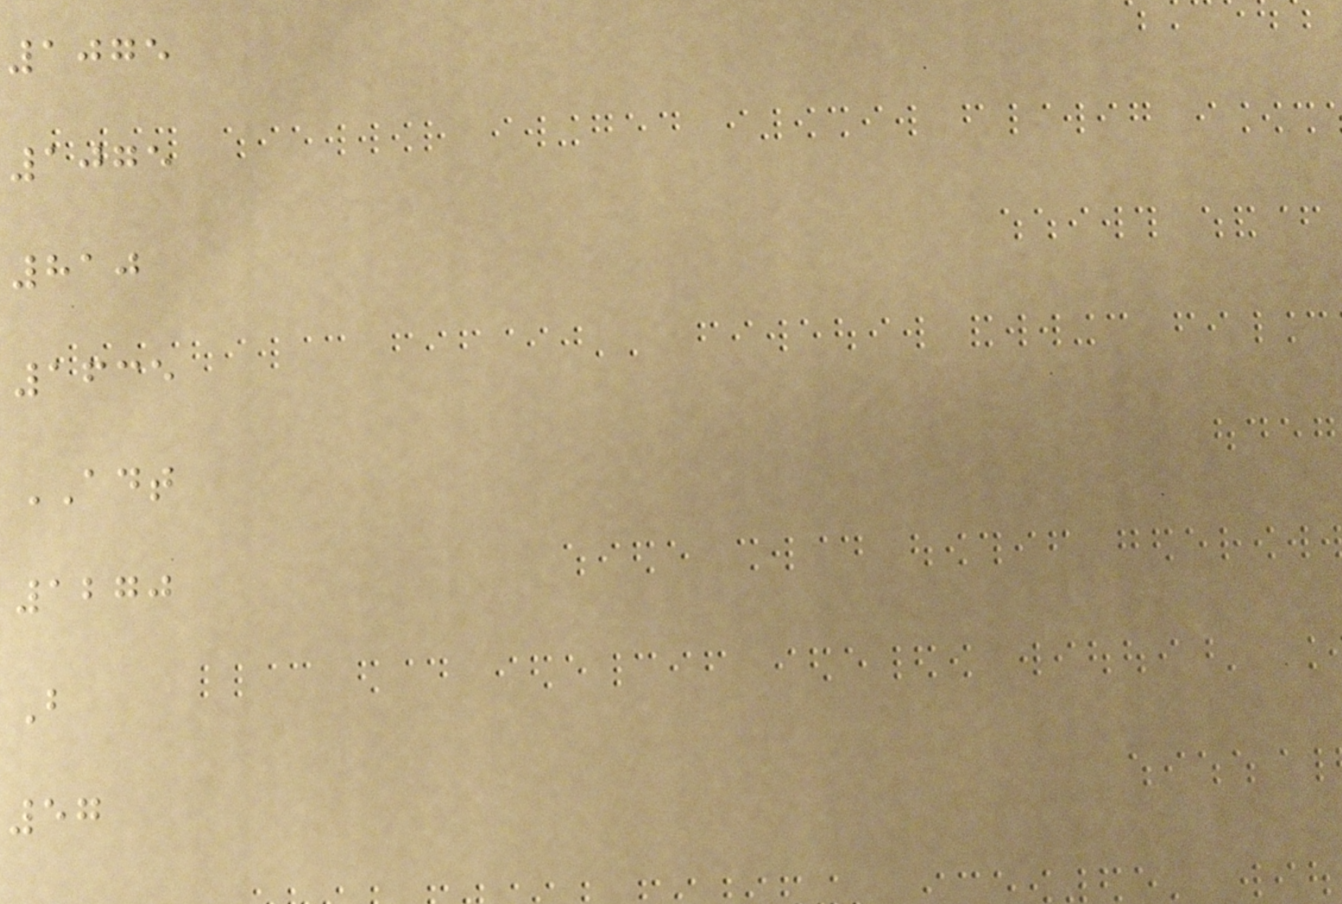1075
1075
810
1635
ADT
1270
B
57
